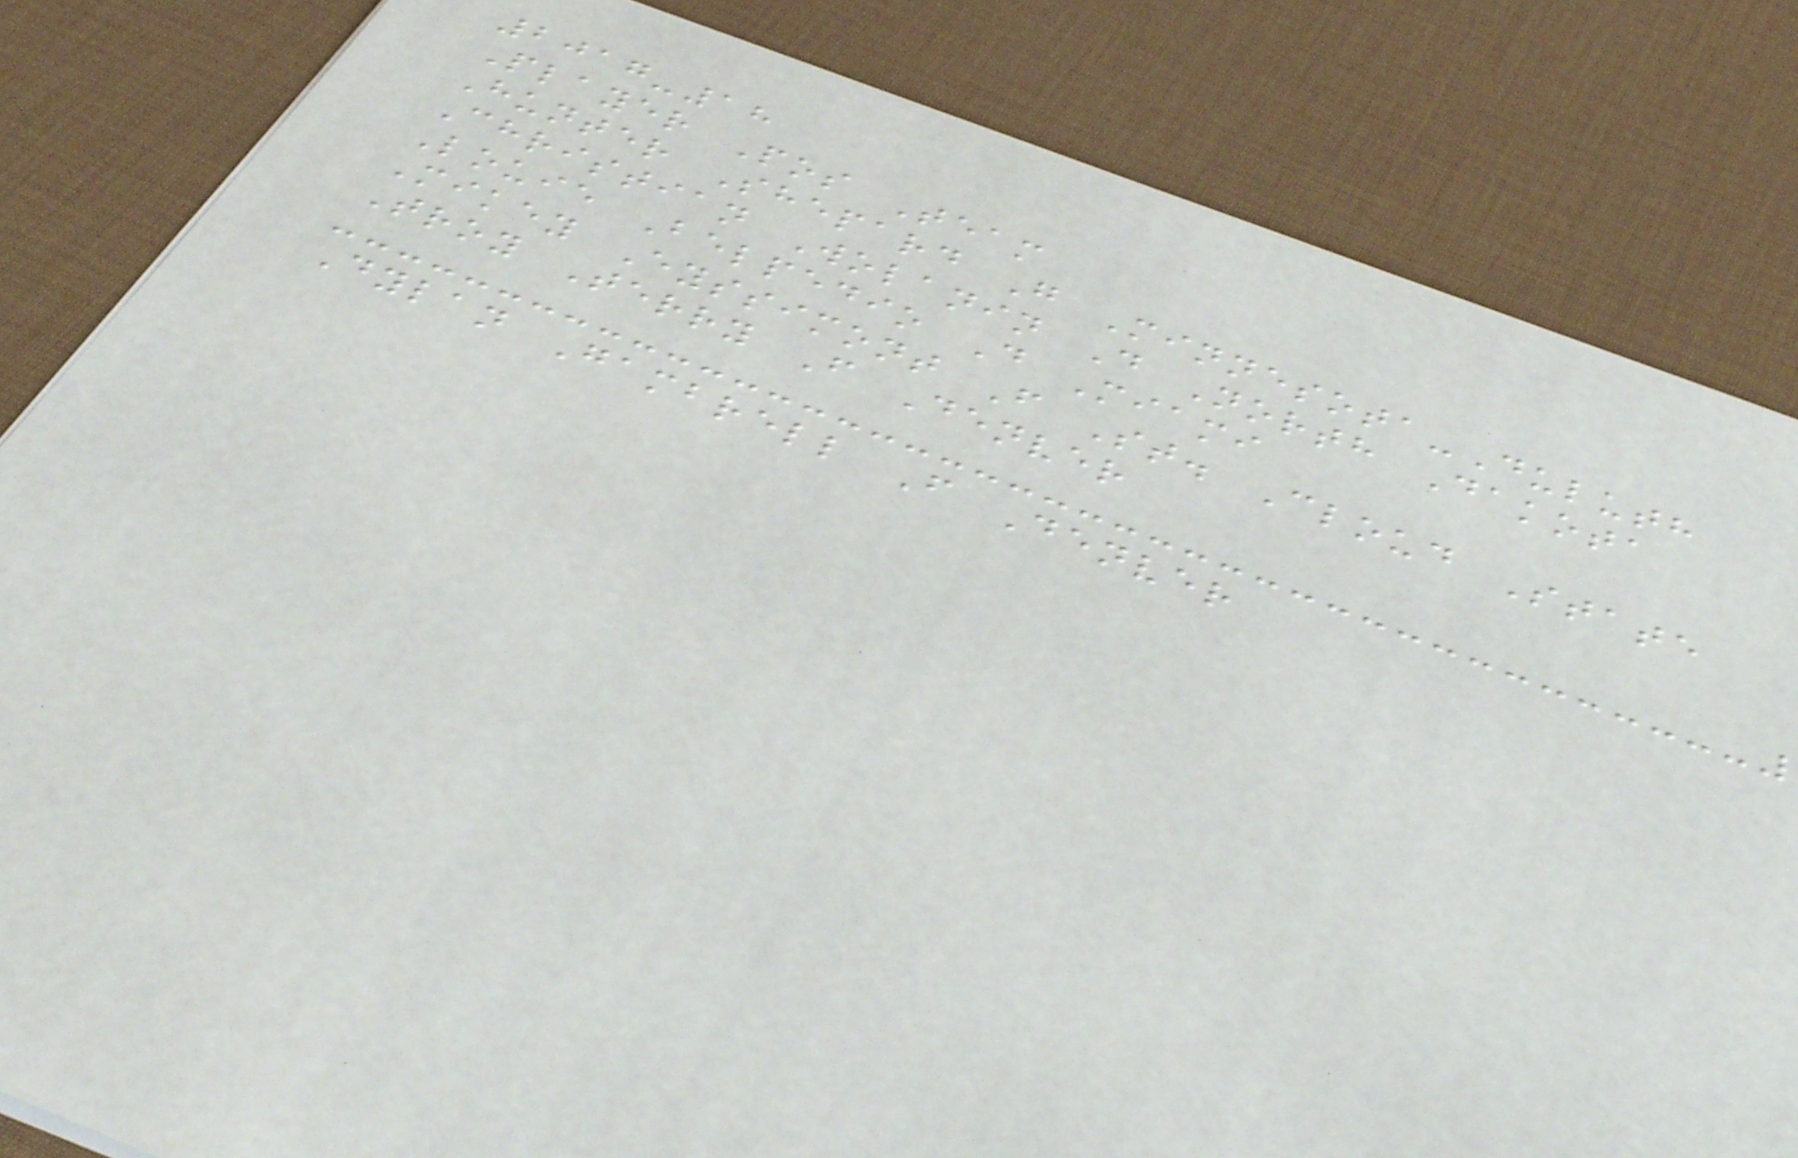2017-18
Player Pos Team
Hunter Shepard G Minnesota-Duluth
Christian Wolanin D North Dakota
Louie Belpedio D Miami
Mikey Eyssimont F St. Cloud State
Troy Terry F Denver
Dylan Gambrell F Denver
